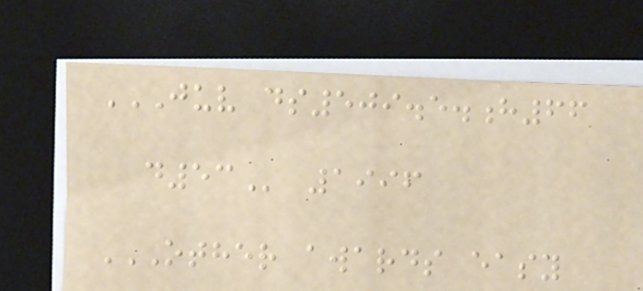JUV DS509.5.H66
D53 1996
OTHER AWARDS EASY
